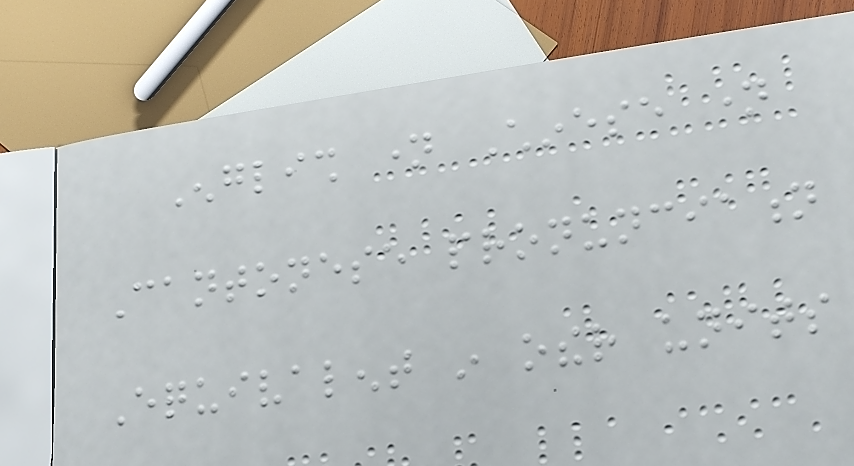English name Chinese name
Cantonese pronunciation
Equivalent in other units
